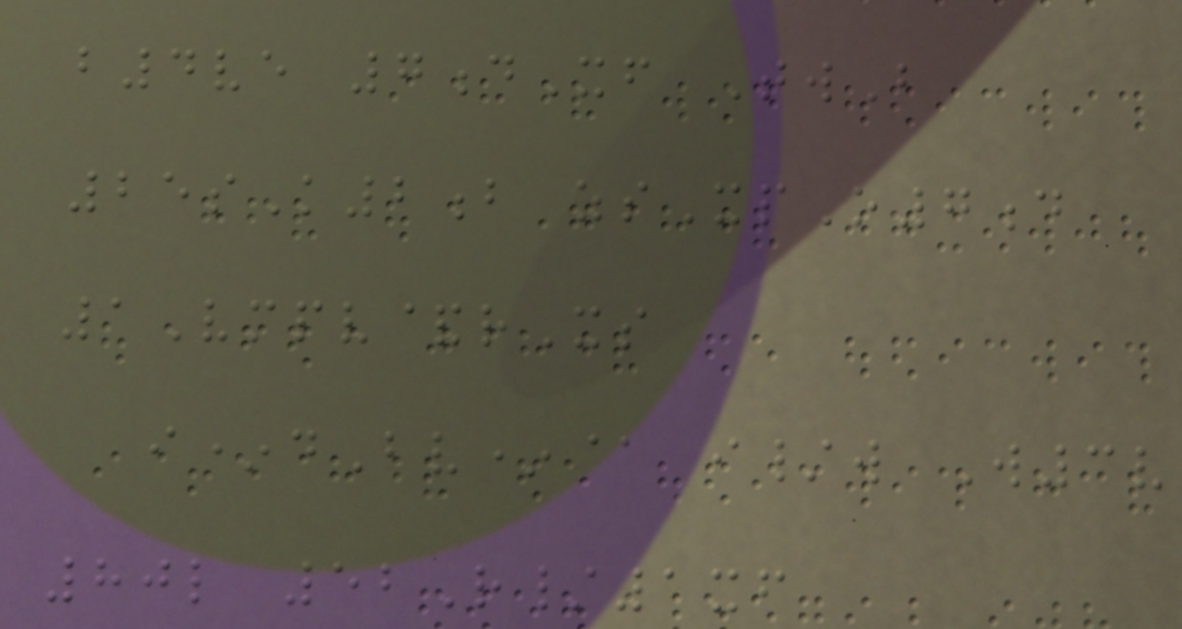b4ve 7dXf TwB
25sK2b zsXpO7d
1Vmpv&rXs
i*dBv*@ i/w W3v
80l 52R/1xf
